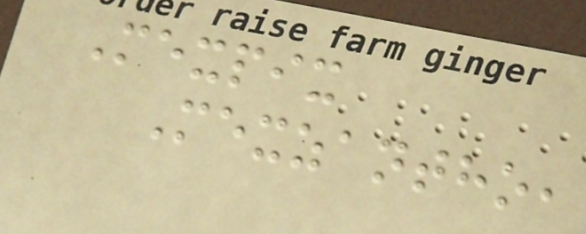Mexpix
Mexzantho,
